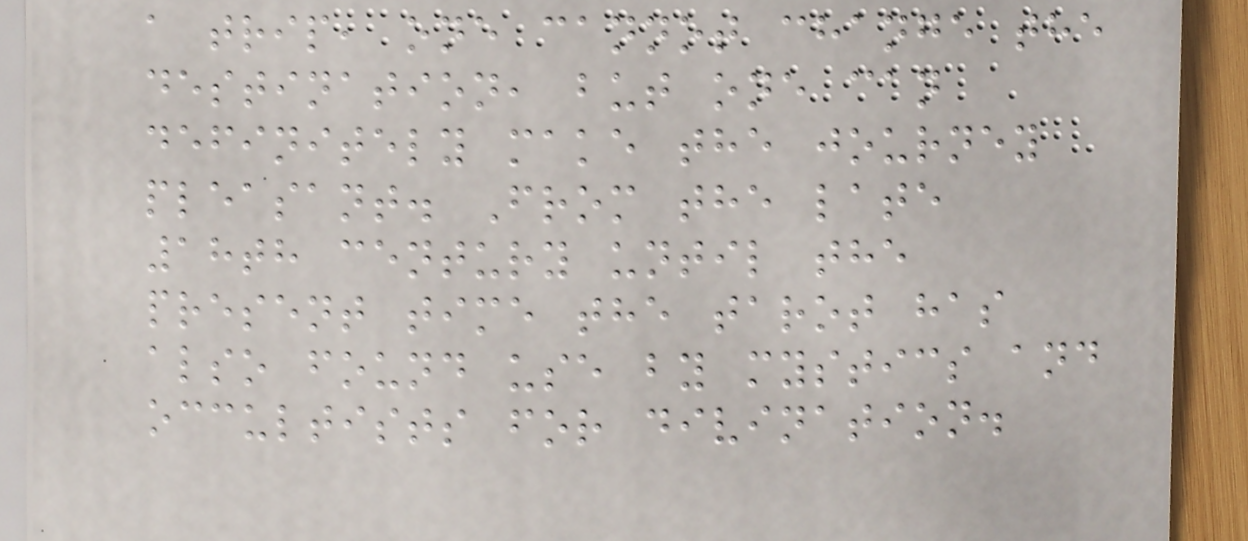a trip, one cannot change the
destination, but one can
definitely make the journey
pleasant. From the late
18th century until the
present time the tarot has
also found use by mystics and
occultists for divination.
